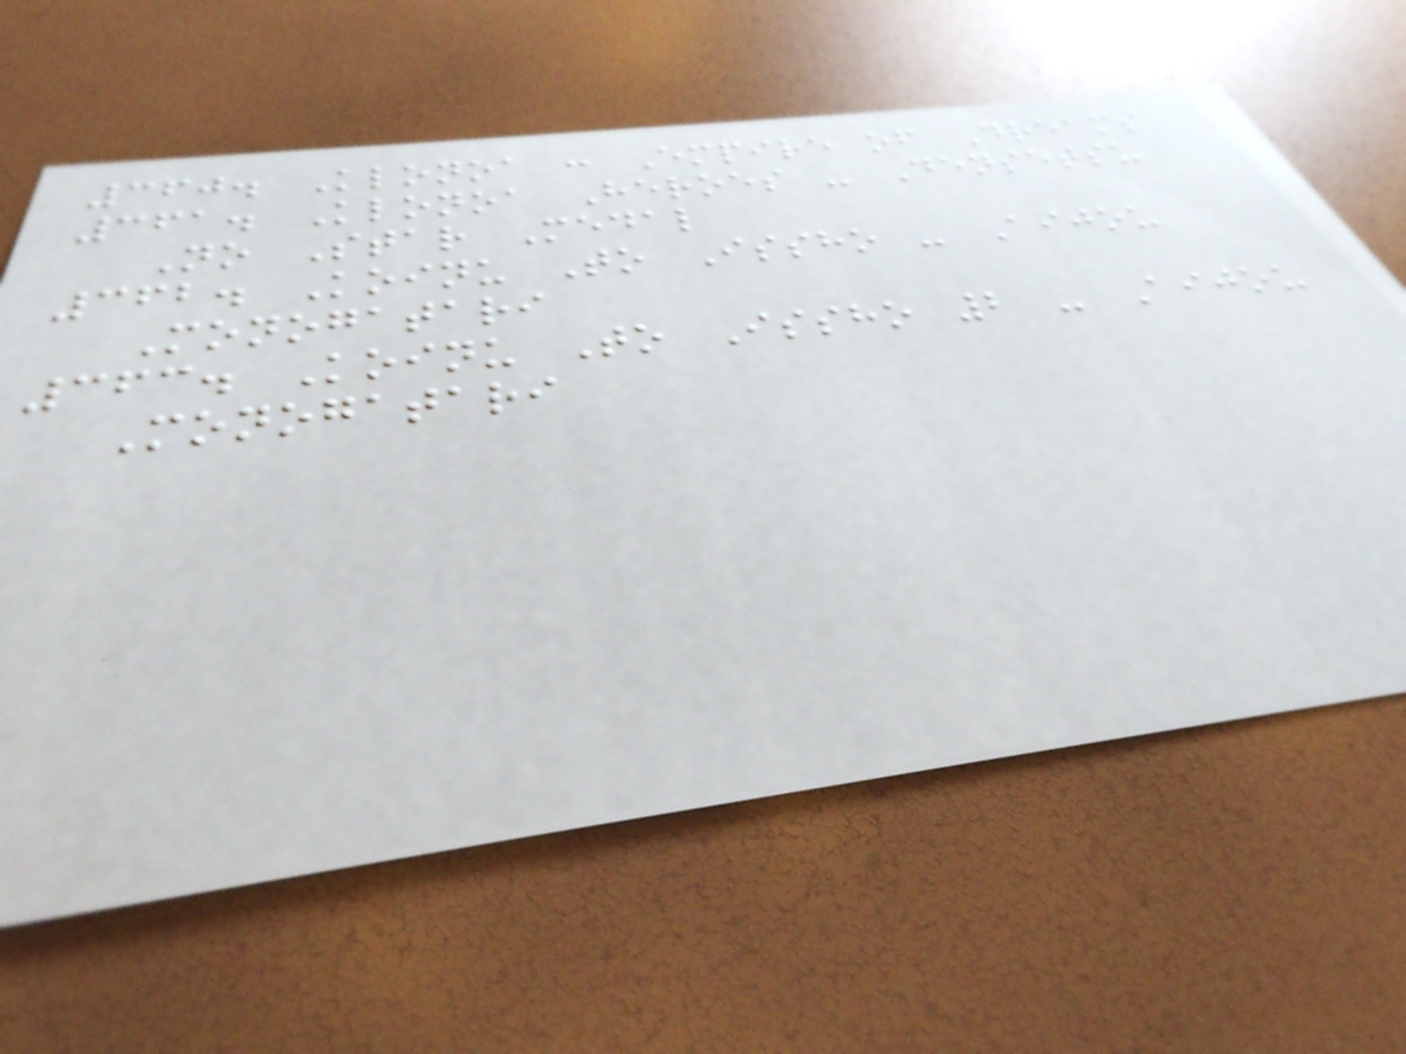360. Klonoa : Empire of Dreams
361. Klonoa Heroes - Densetsu
No Star Medal
362. Koinu To Issho - Aijou
Monogatari
363. Koinu To Issho 2 - Aijou
Monogatari
